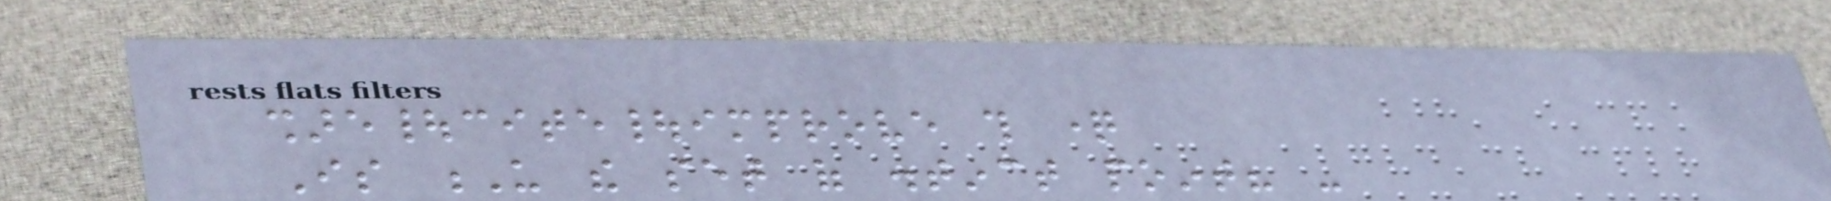share|cite|improve this question
Is U the set of distinct point? -
